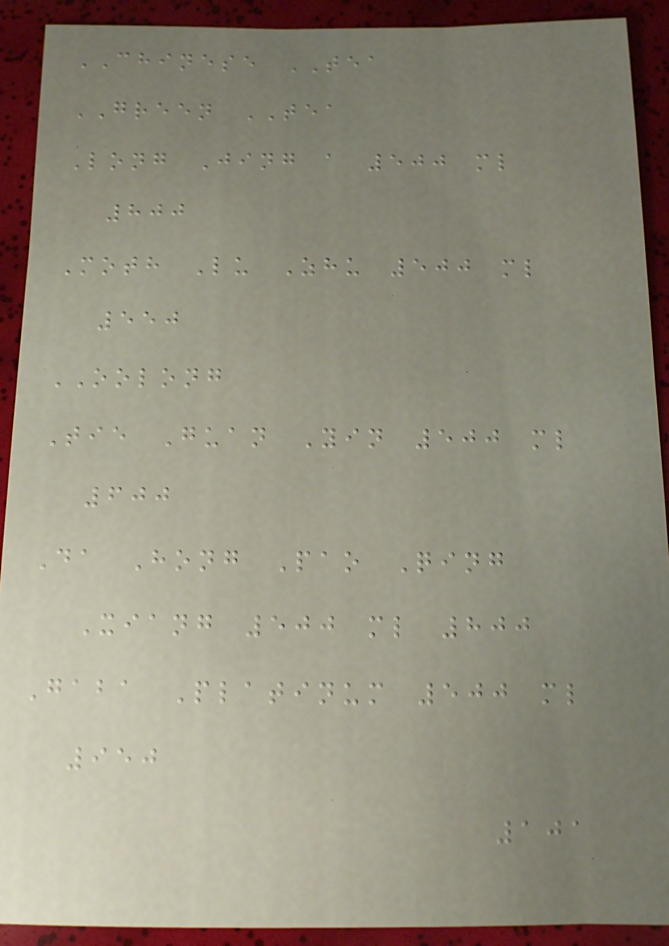CHINESE TEA
GREEN TEA
Long Jing a 500 ml
800
Moth Lu Zhu 500 ml
550
OOLONG
Tie Guan Yin 500 ml
600
Da Hong Pao Qing
Xiang 500 ml 800
Gaba Platinum 500 ml
950
101
